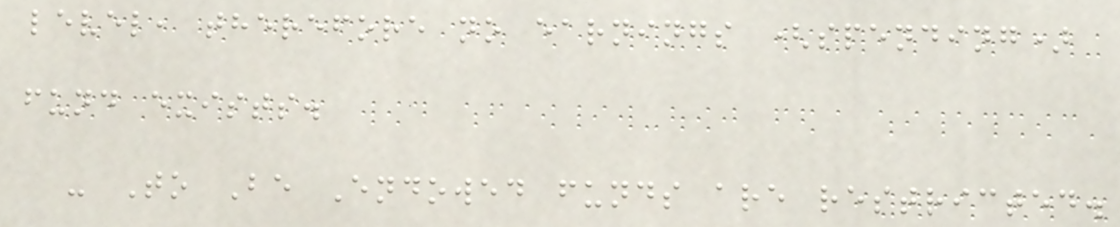level, therefore no earnings (spending)
fund exists.
- To Be Endowed funds are restricted.
